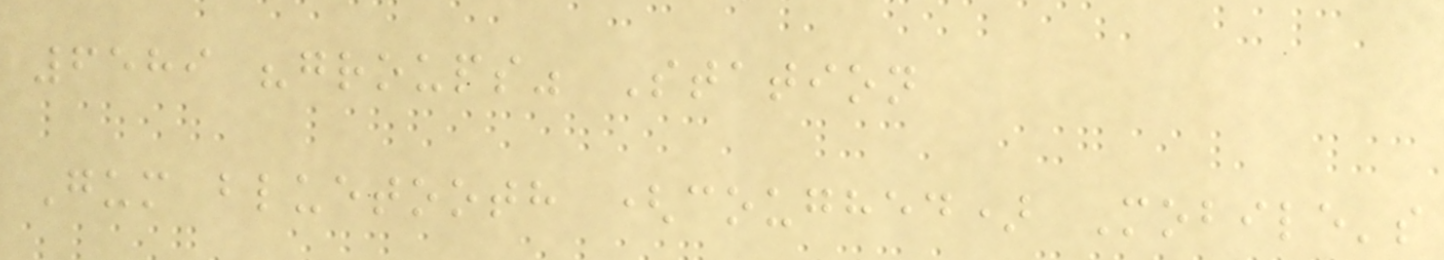6589 "groups" Station
Gum bluetooth (coughed) Mobile's
